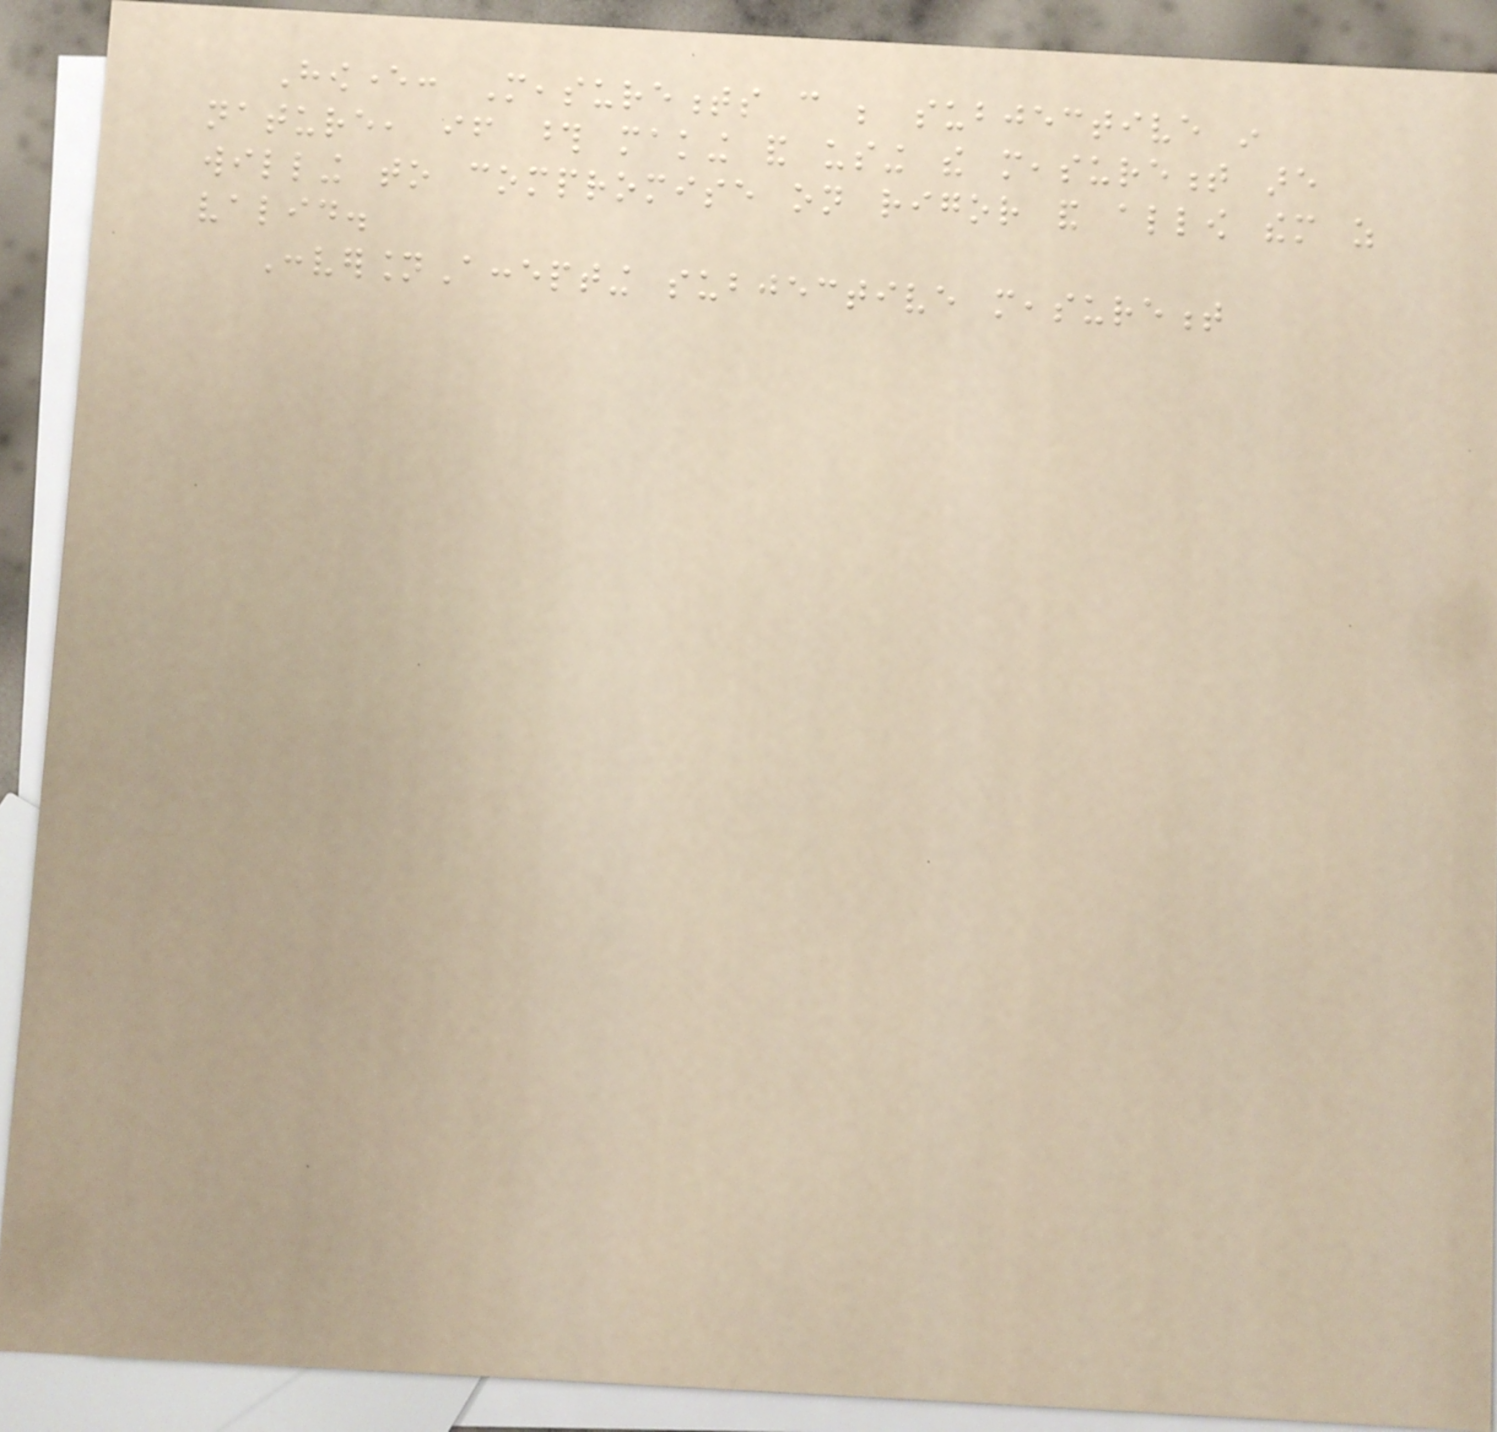However: Measurements can be subjective in
nature, if those making and using the measurement are
willing to compromise on rigor and allow them as
valid.
ConversionAccepting subjective measurement
